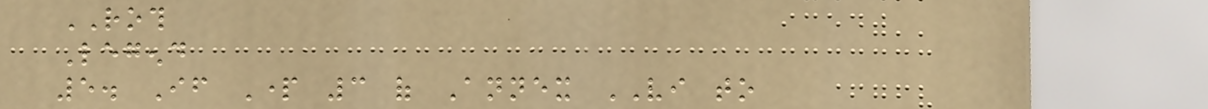ROTH
Legend
5. If Part 3 of Annex VI to
